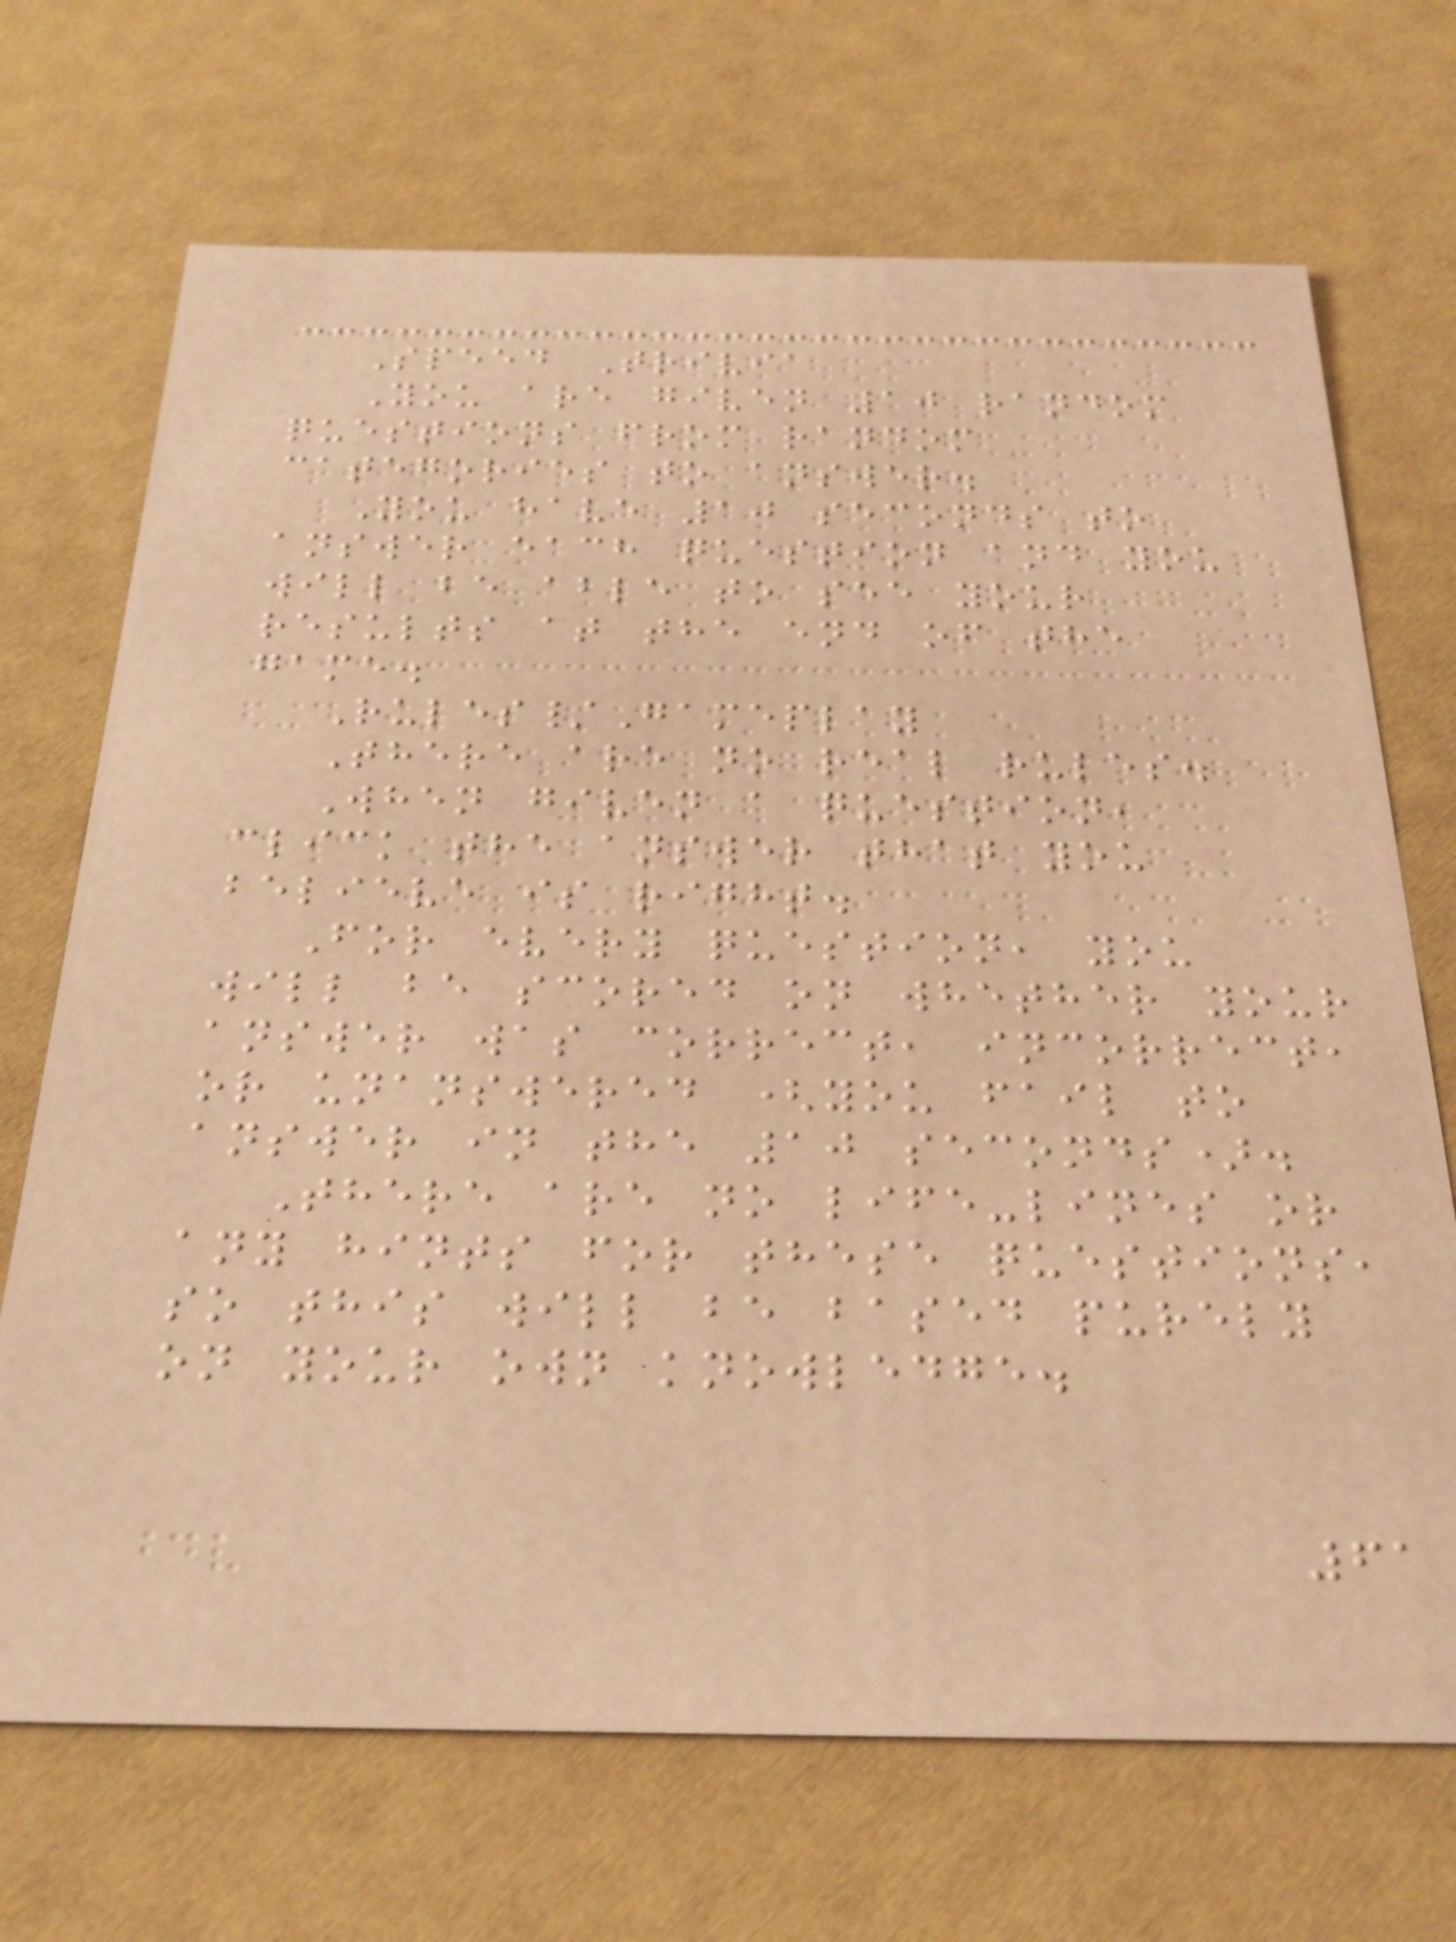Speed Trivia
You are given 10 random
questions from random
categories to answer.
You have 10 seconds to
answer each question and you
will be able to see your
results at the end of the
game.
Rules/Gameplay
There are no real rules.
When given a question,
click the answer that you
believe is right.
For every question, you
will be scored on whether your
answer was correct, incorrect,
or unanswered (you fail to
answer in the 10 seconds).
There are no life-lines or
any hints for these questions,
so this will be based purely
on your own knowledge.
61
